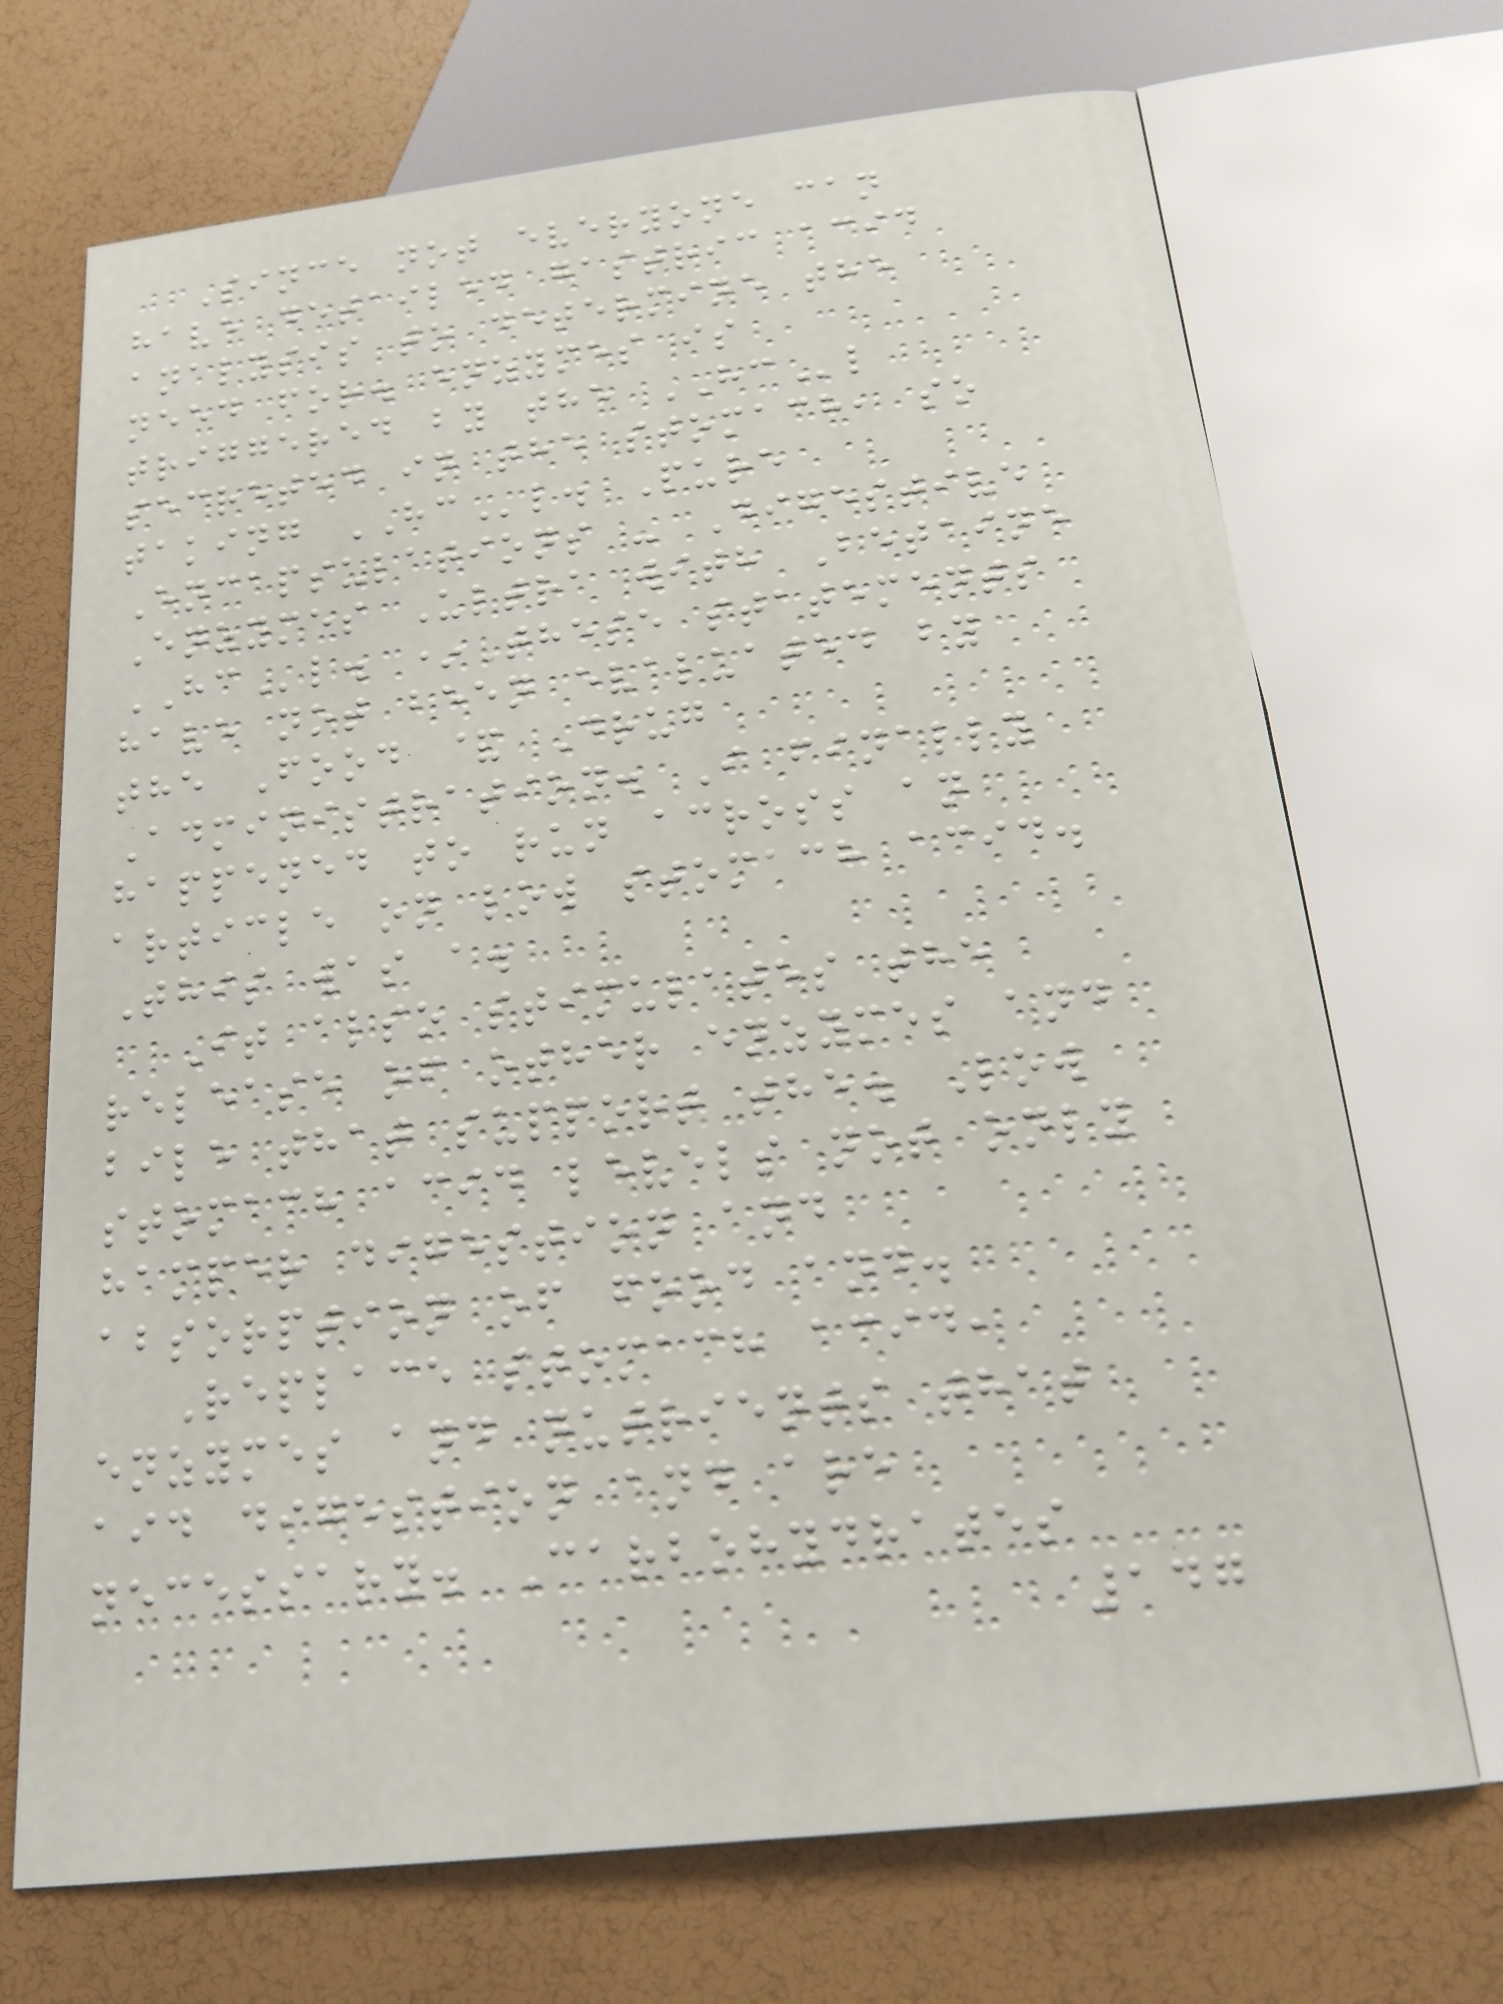Since not everyone can
have detailed gastric acid
analysis to determine the
need for. enzymes is
triggered by the HCl
secreted in the stomach, so
taking HCl. Pure
Encapsulations - Digestive
Enzymes Ultra with Betaine
HCl. *These statements
have not been evaluated by
the Food & Drug
Administration. I finally
happened to run across an
article on low stomach acid.
This was a.
It also stimulates the
release of other enzymes and
bile that support the. Low
stomach acid levels not only
hamper digestion and
absorption of food and.
Replace stomach acid,
enzymes and nutrients that
aid digestion and are
necessary. Carbohydrates
147
